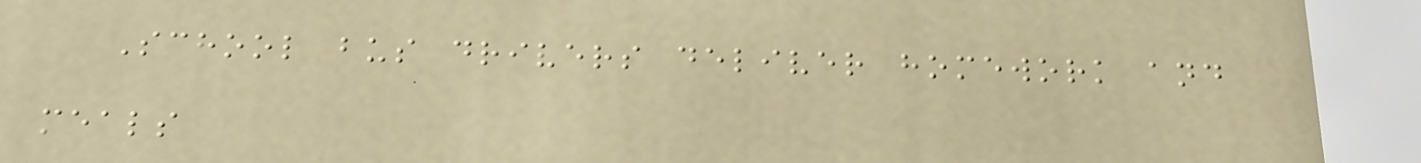School bus drivers deliver homework and
meals
